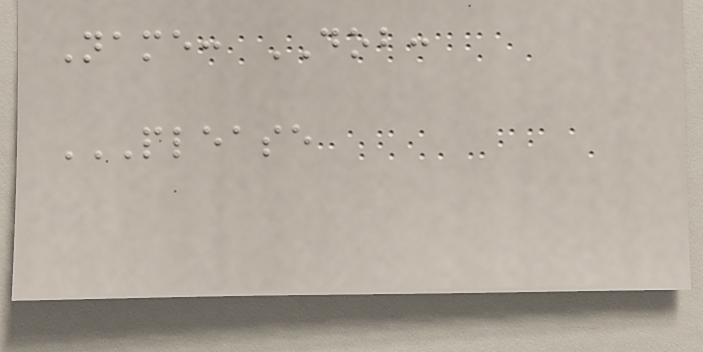Name: DOB:
PLEASE
